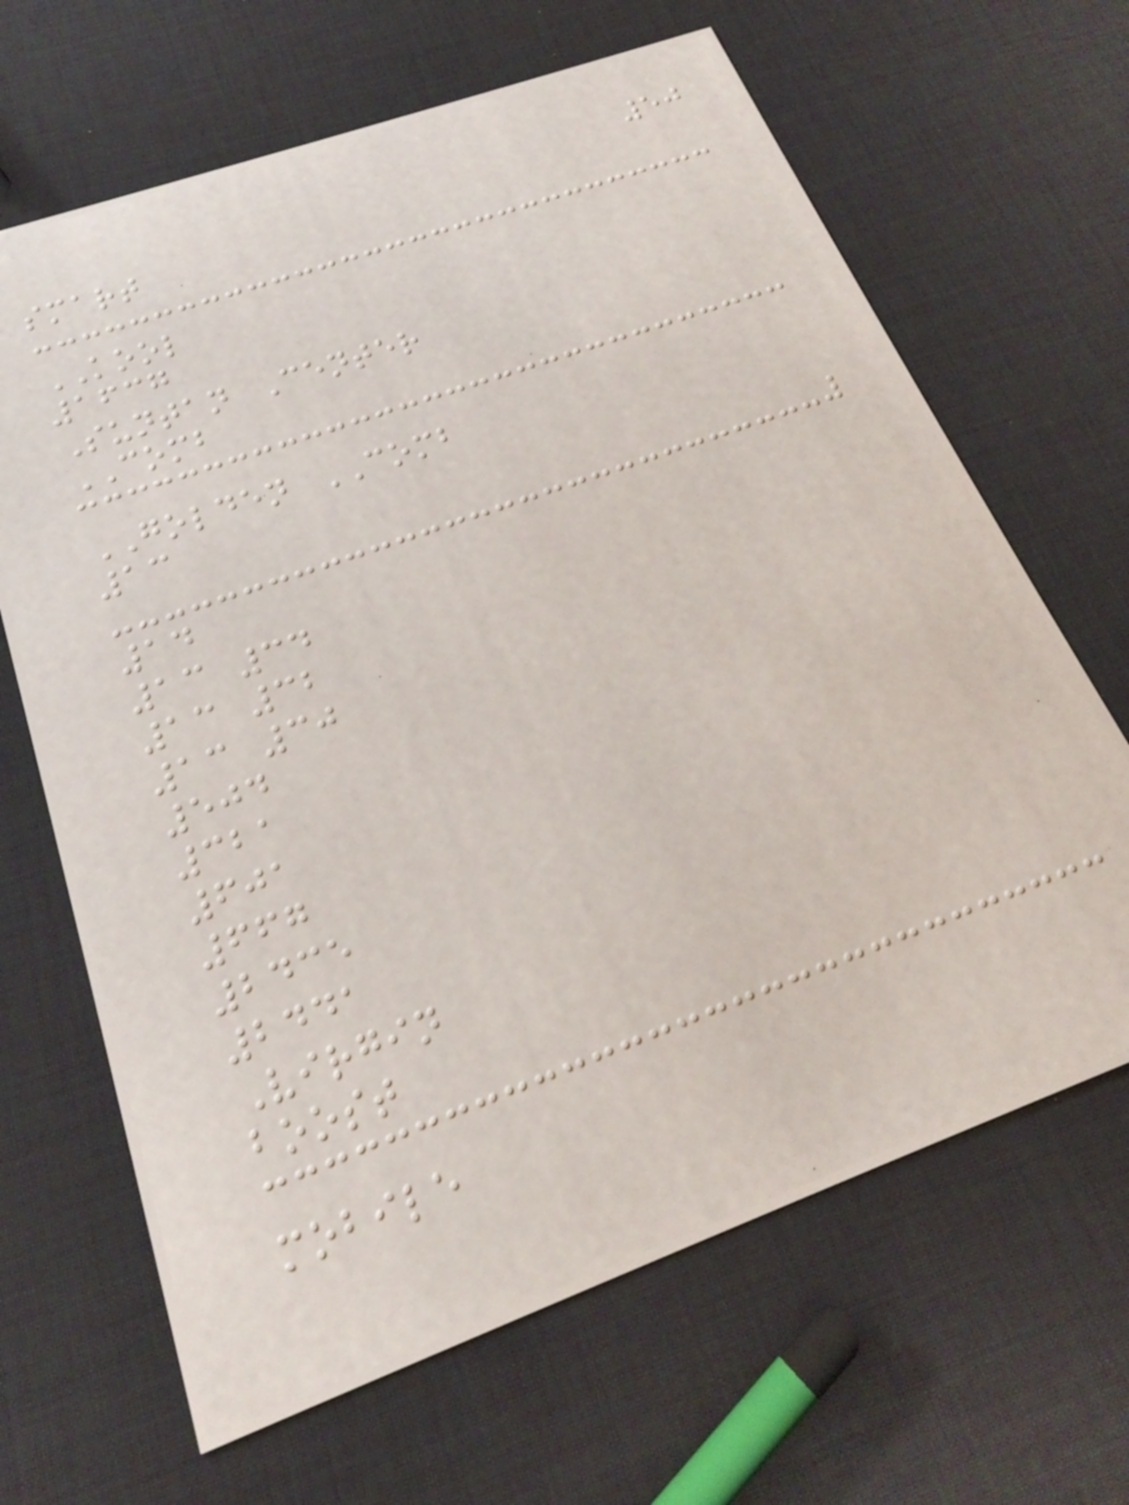50
smart
KOOL
1637
Suntan Center
COMB
GOLDEN COMB
13
14
13 34
13 32
13 30
504
321
601
667
2435
2441
Virgin
boost
mobile
